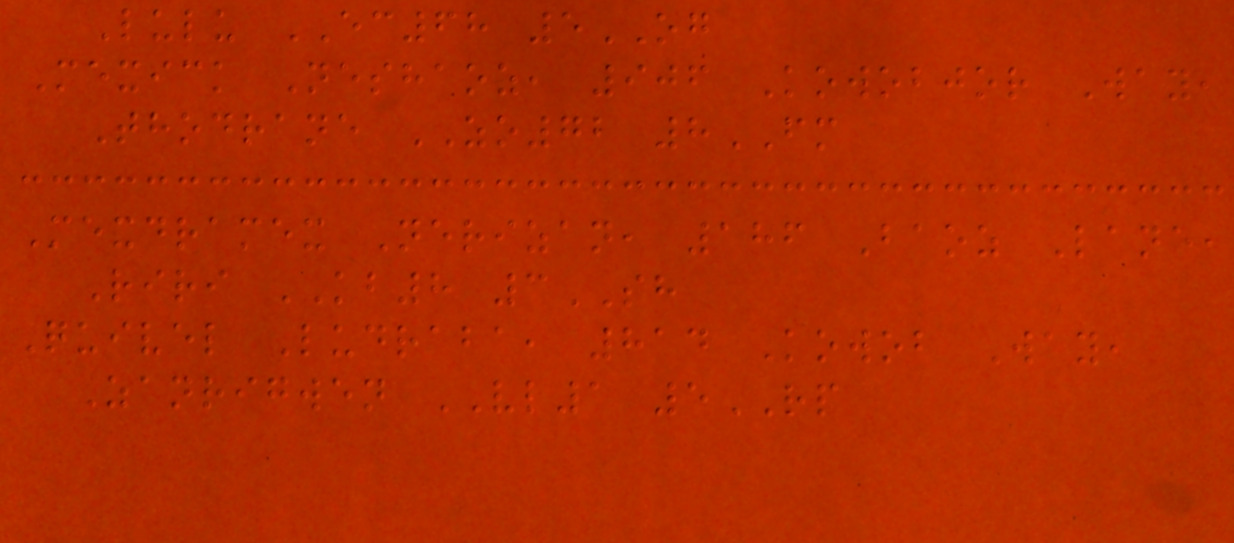Lulu EC68 5OG
Mexick Neshaoz, 906 Kowobjor Way,
Thodrane ZO72 8FM
Mexdramex Nerizan, 186 Baoz Lane,
Riri KB8 3SH
Quivel Ludraba, 814 Kowob Way,
Zanrigwen VL1 5RP
